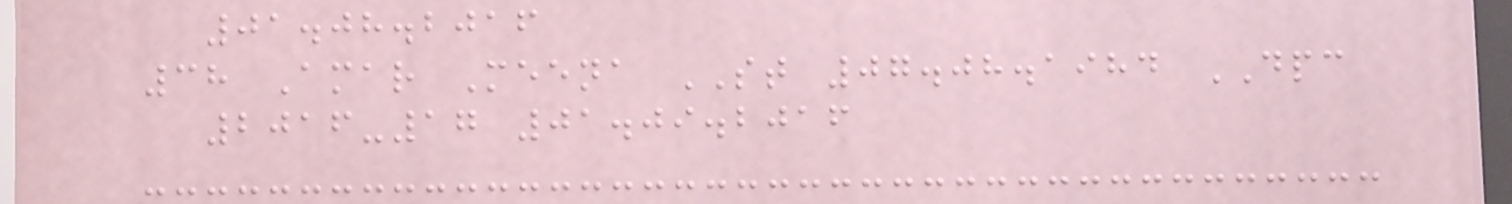01.08.2016
38 Amar Meena ST 07.08.1984 DPC
2016-17 01.09.2016
